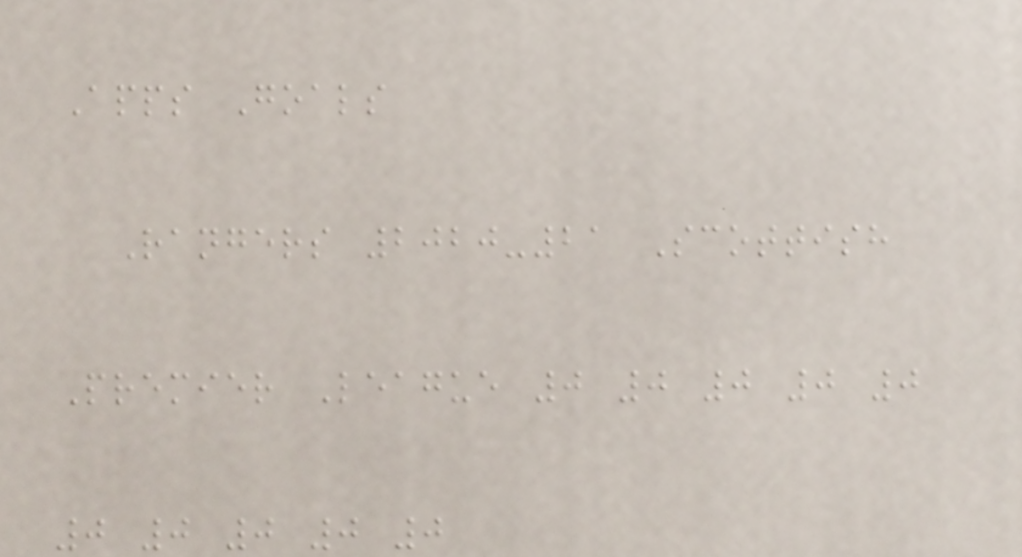Apps Goals
Rangers 2020-21 Scottish
Premier League 0 0 0 0 0
0 0 0 0 0
